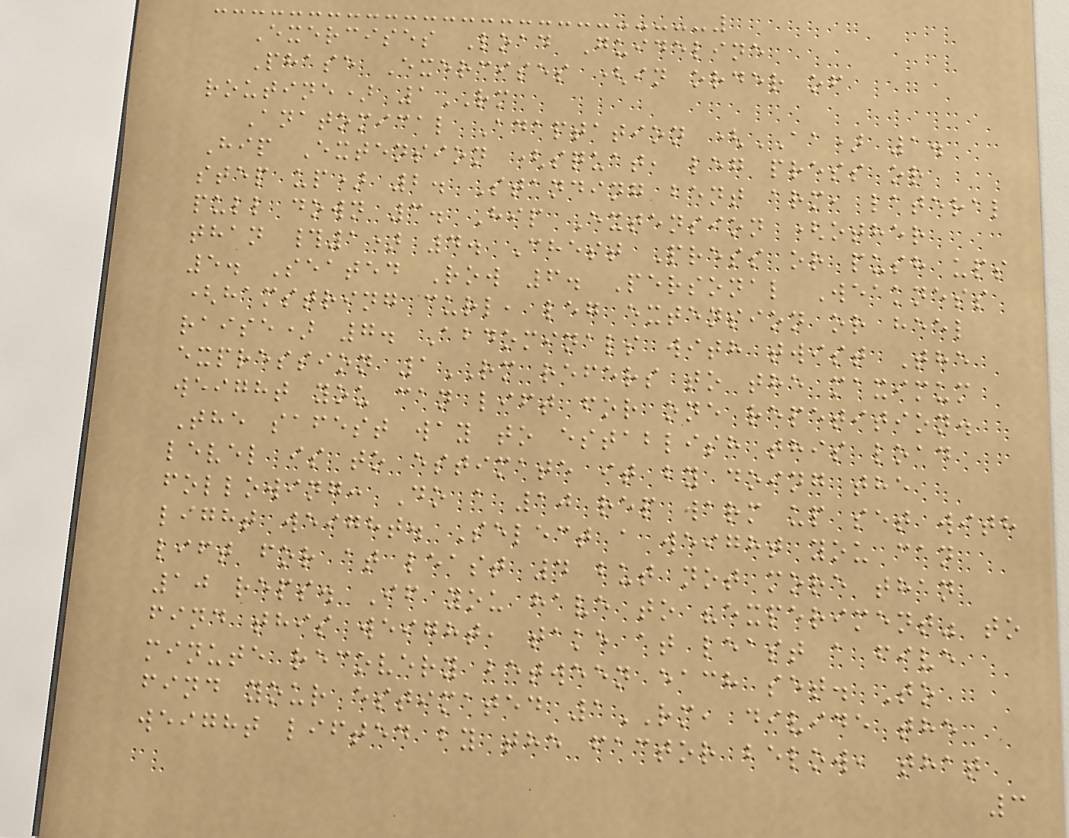Exercises Load Guideline
Phase Exercises (in order of
routine) 1RM
Anatomical Adaptation (AA) 1.
Hip Extension (squat, leg press or
step up) 2. Standing bent arm, lateral
pull down 3. Hip Extension (other
than #1) 4. Chest Press or push ups
5. Seated Row 6. Personal Weakness
(hamstring curl, leg extension or heel
raise) 7. Abdominals with twist The
expression 1RM refers to the maximum
weight you can lift for one repetition.
The safest way to establish this load
level is to estimate it by doing the
following: Do a 10 rep warm up set with
light weight. Select a weight you can
lift for at least 4 but not more than
10 reps. If you have to "experiment" to
find this weight, take at least a five
minute recovery between each set. To
find your estimated 1RM, divide the
weight lifted by the factor below, that
3
